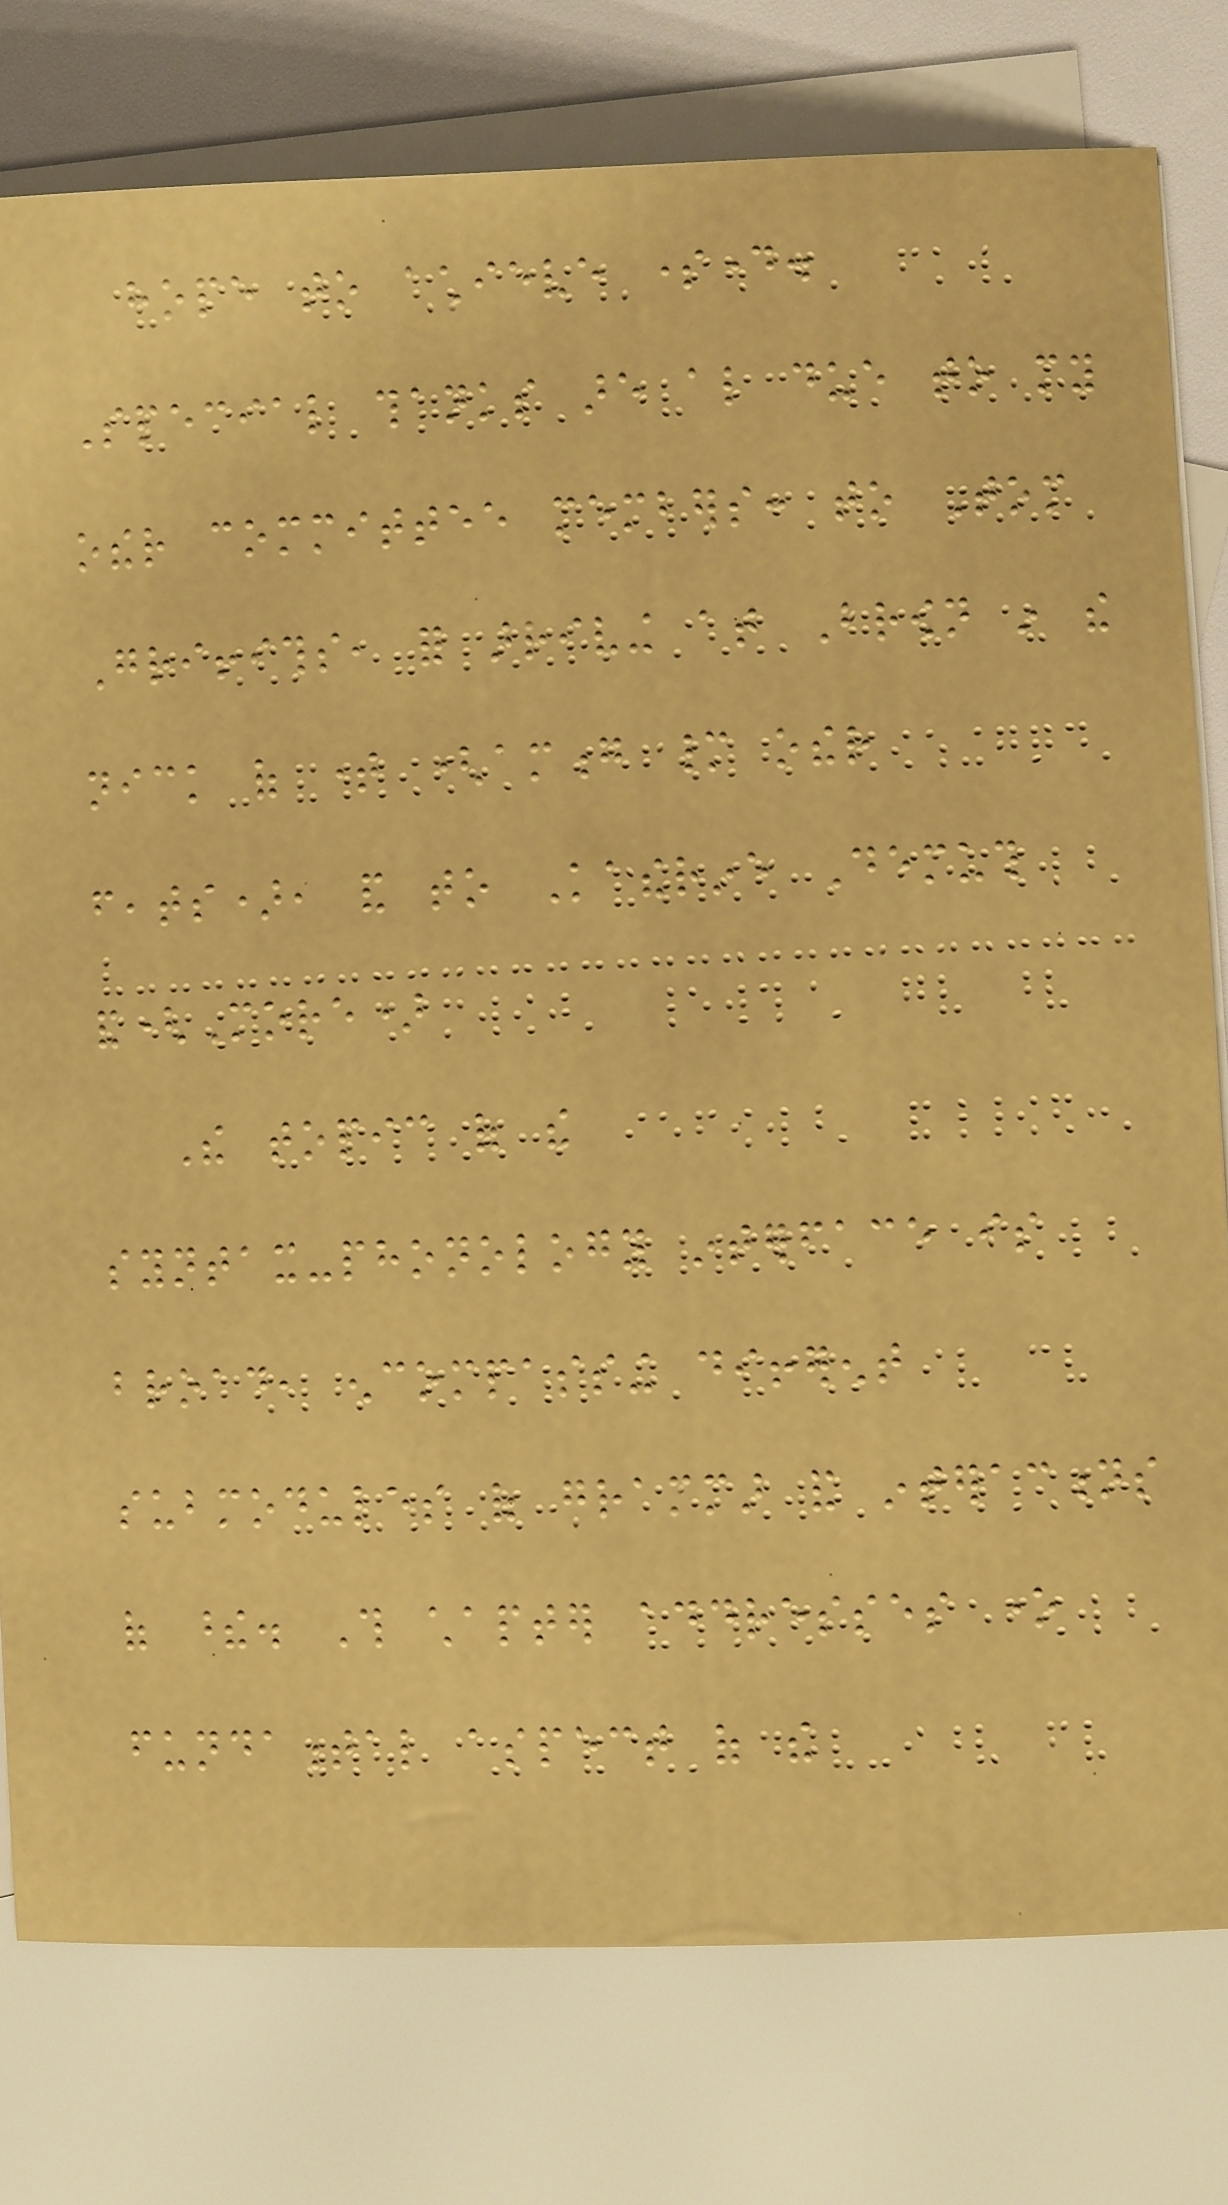hope to achieve someday.
Special thanks are also due to my
other committee members: to Tom
Griffiths, for arriving at Brown in the
nick of time (among many other
feats), and to Katherine Demuth
and(More)
The topic of the
syntax-phonology interface is
broad, encompassing different
submodules of grammar and interactions
of these. This chapter addresses one
fundamental aspect of the
